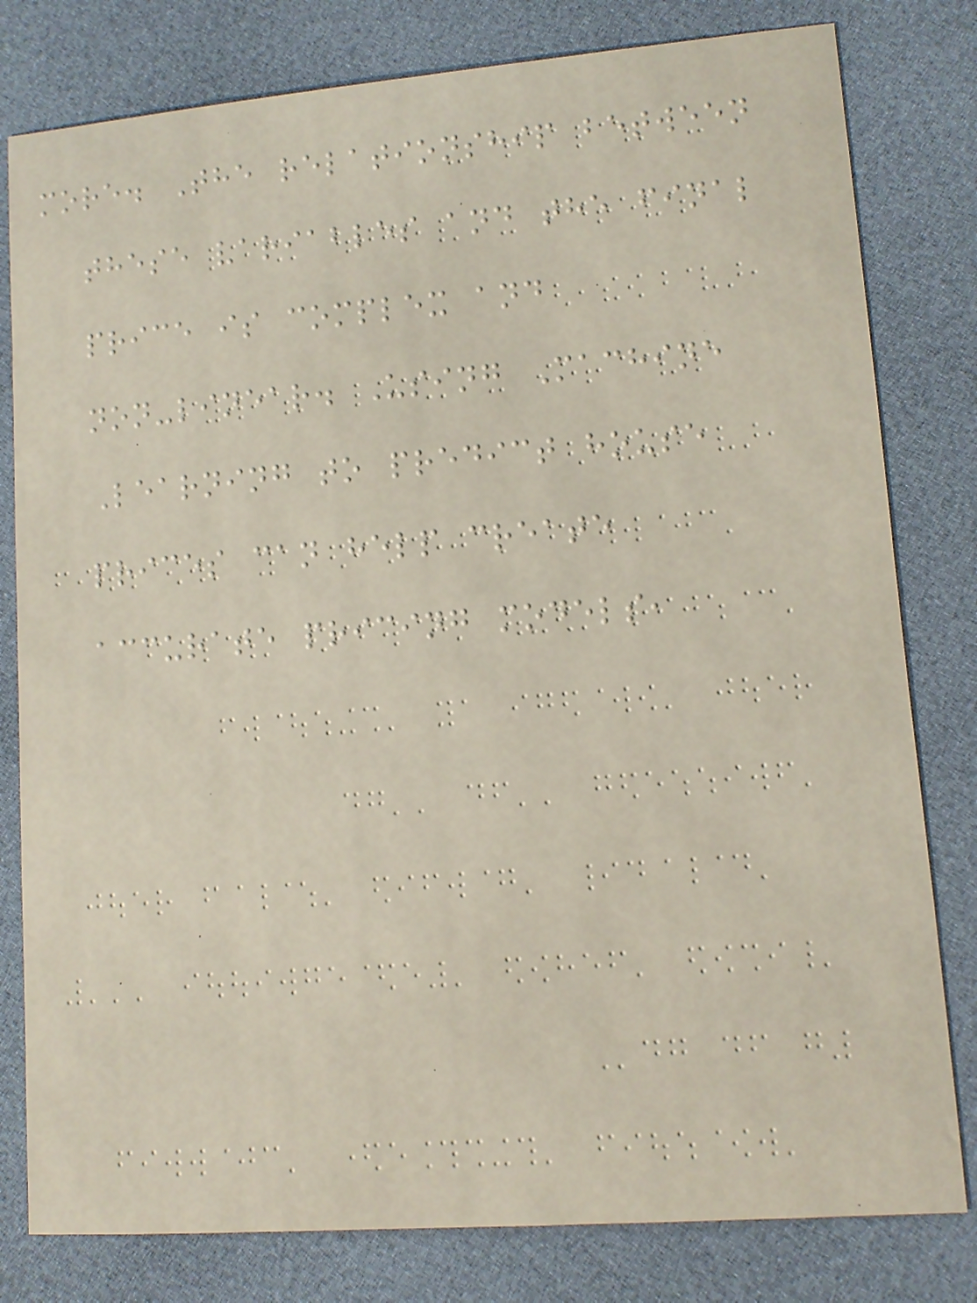more. The relationship between
these variables and the final
price is complex and
non-linear. Using Machine
Learning to predict house
prices can help create
accurate pricing models,
